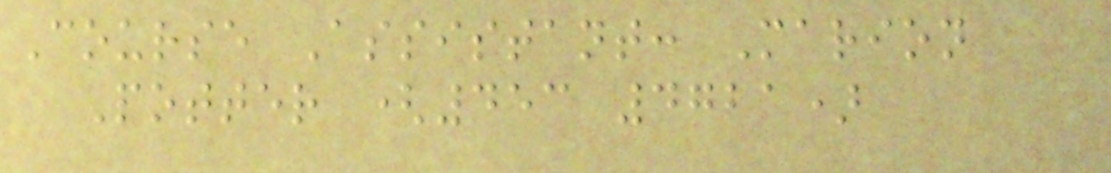Course Assistant: Marion
Potter (453 4721)
